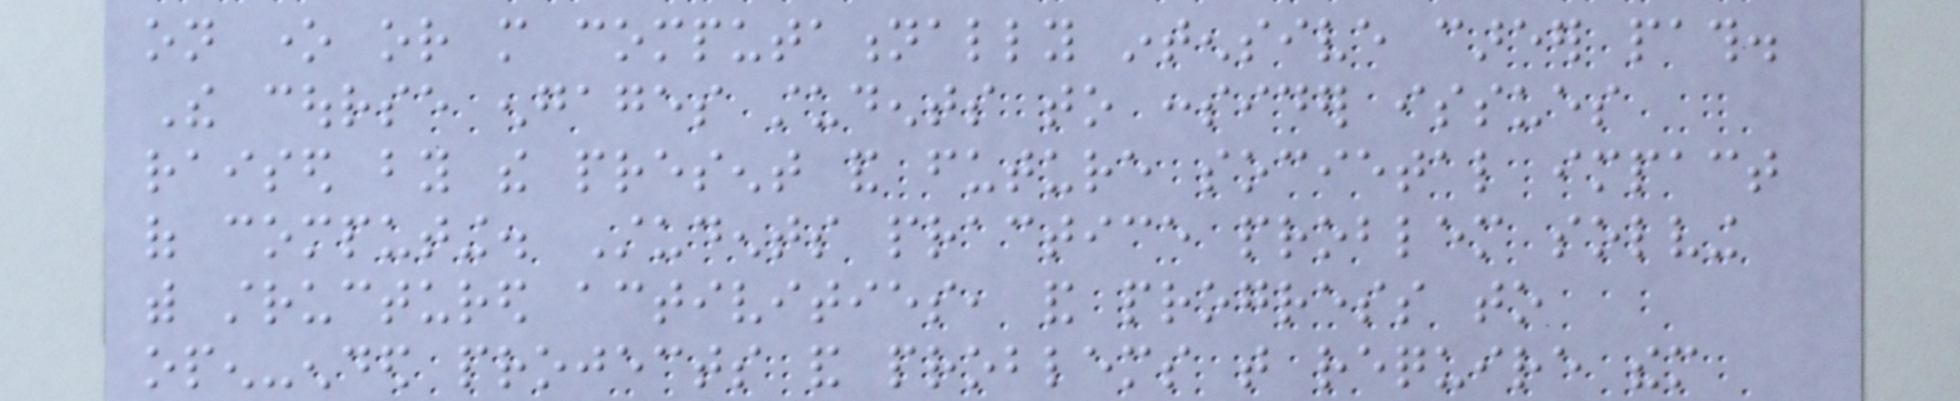on one or more computationally intensive career path.
The course engages students to consider issues
raised by the present and future societal impact
of computing. Students practice problem solving
with structured activities, and progress to
open-ended projects and problems that require them
